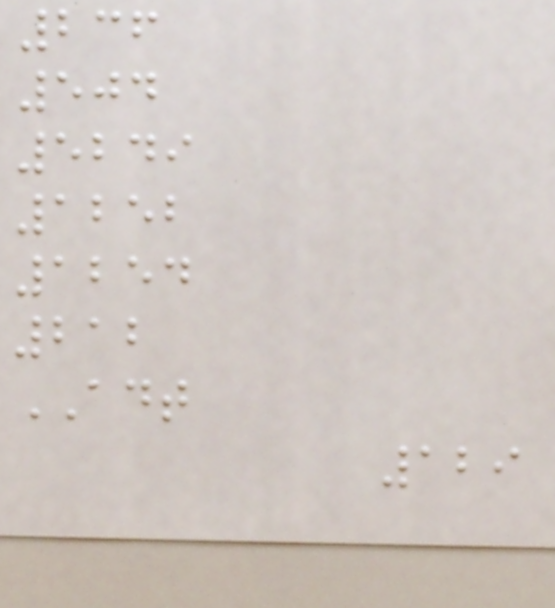236
504
5249
1252
1254
212
ADT
129
